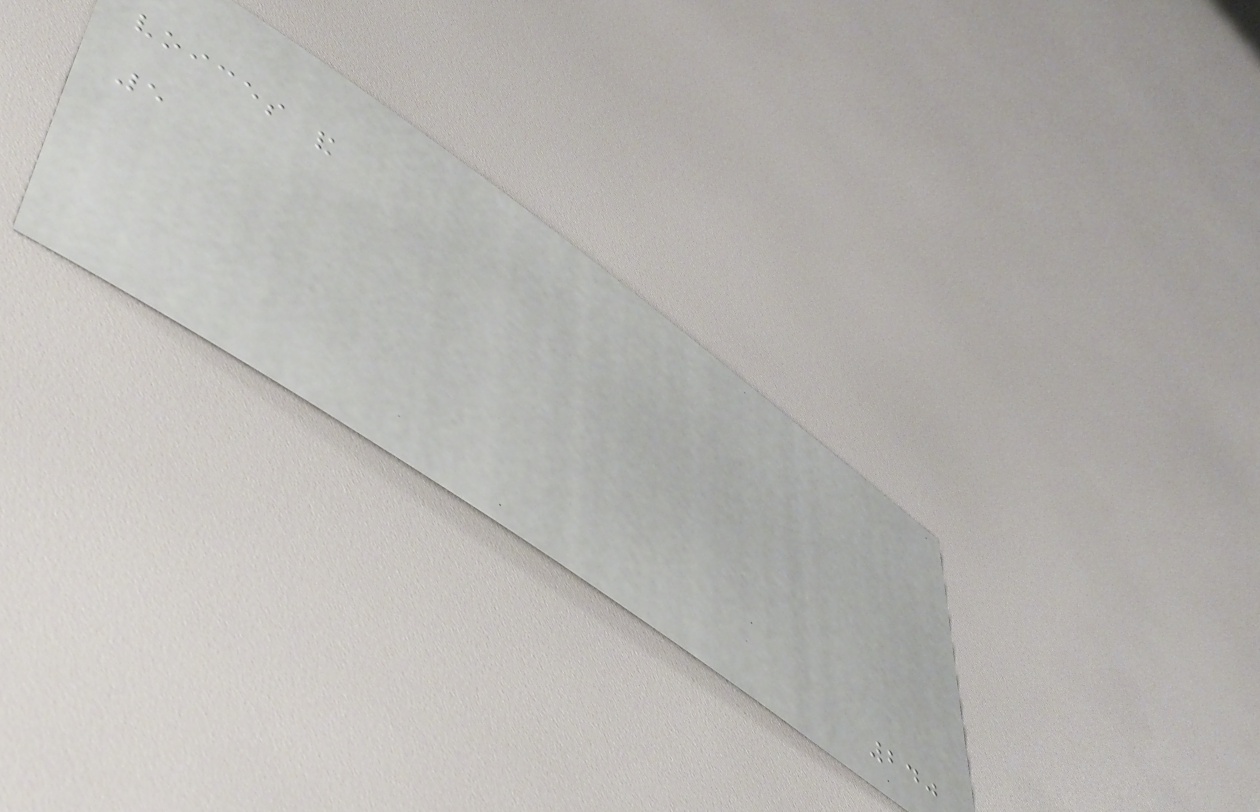voices and
5
240
